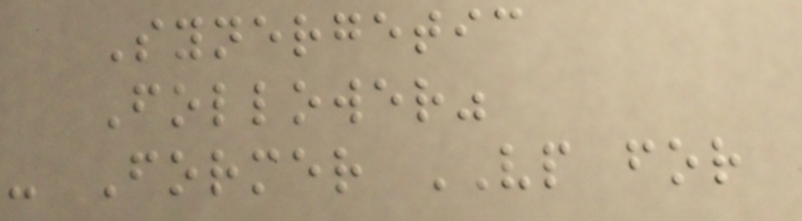Synergetic
Follower"
- Former VP for
